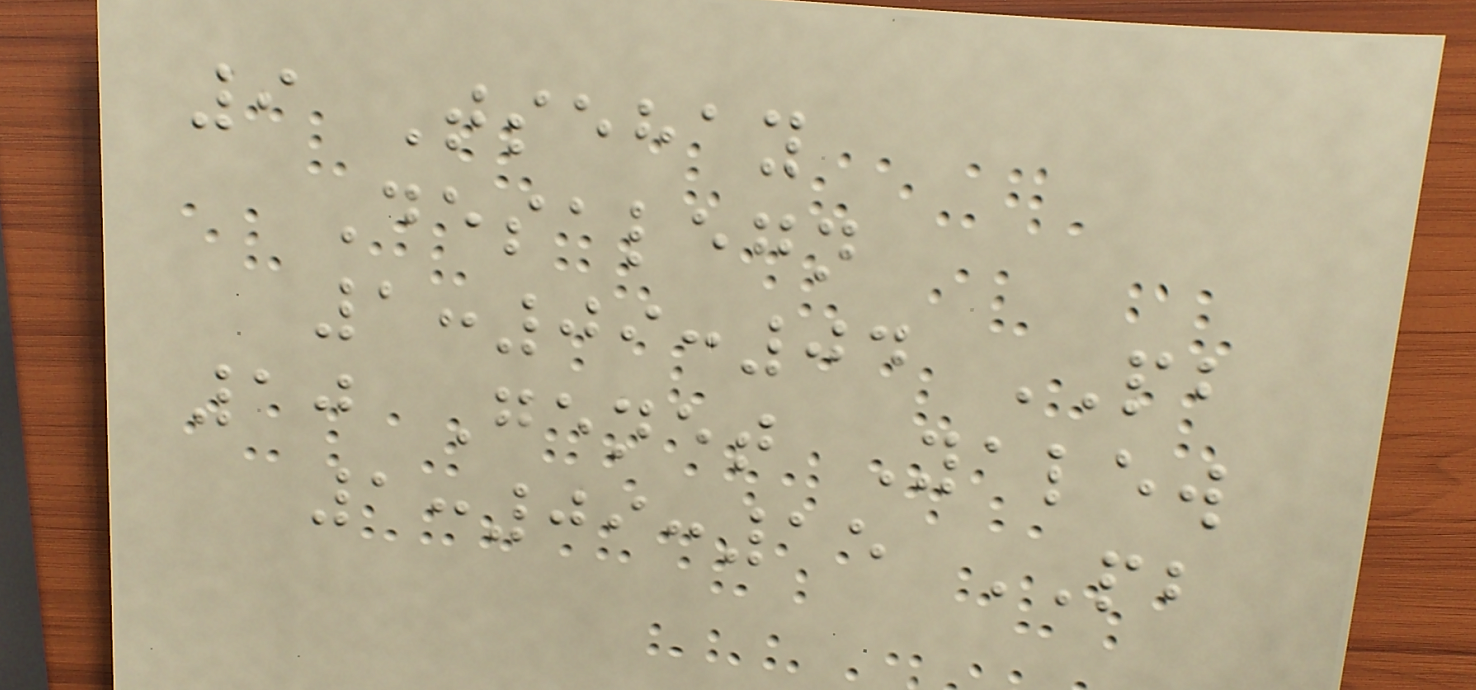9 Tsehay
Desalegn
1:09:04 PB
10 Genet Yalew
1:09:15 PB
